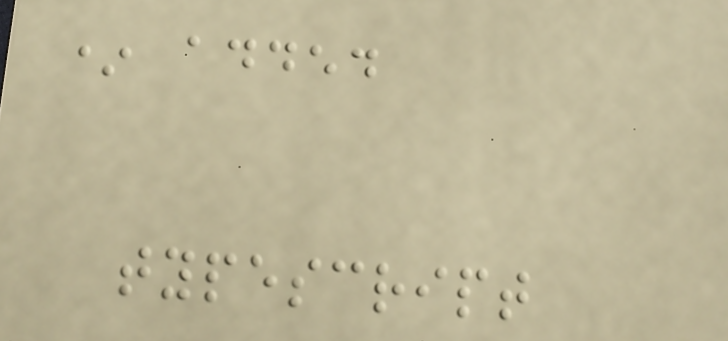* added
typescript
